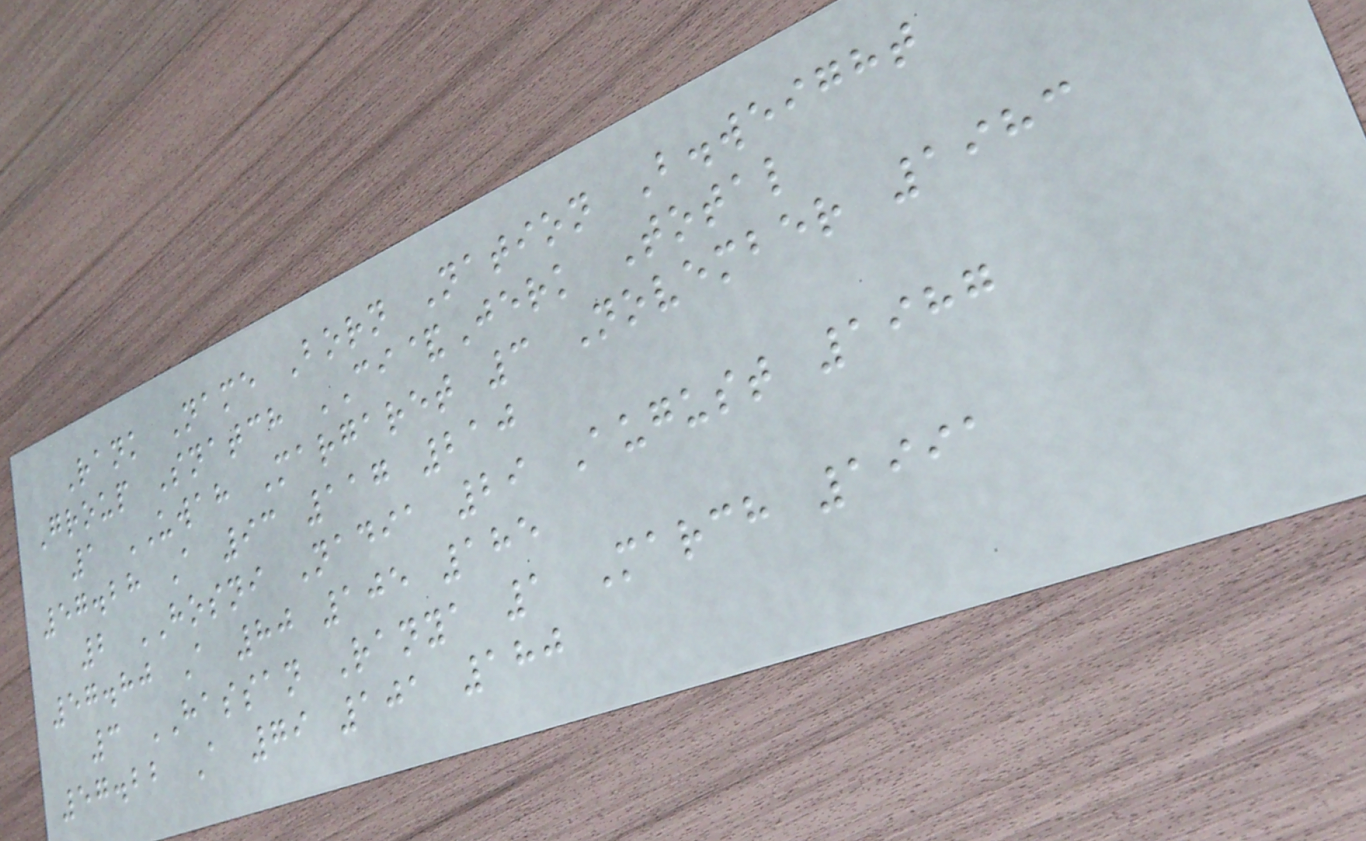Rank Name Born Nation B.weight
Group Snatch CI&Jerk Total
1 UWAH Margaret 3 November 1983
57.28 A 93 117 210
2 HOSNI Nadia 29 August 1987
57.80 A 80 105 185
3 HASSAN Ranya 1 March 1991
57.22 A 79 101 180
